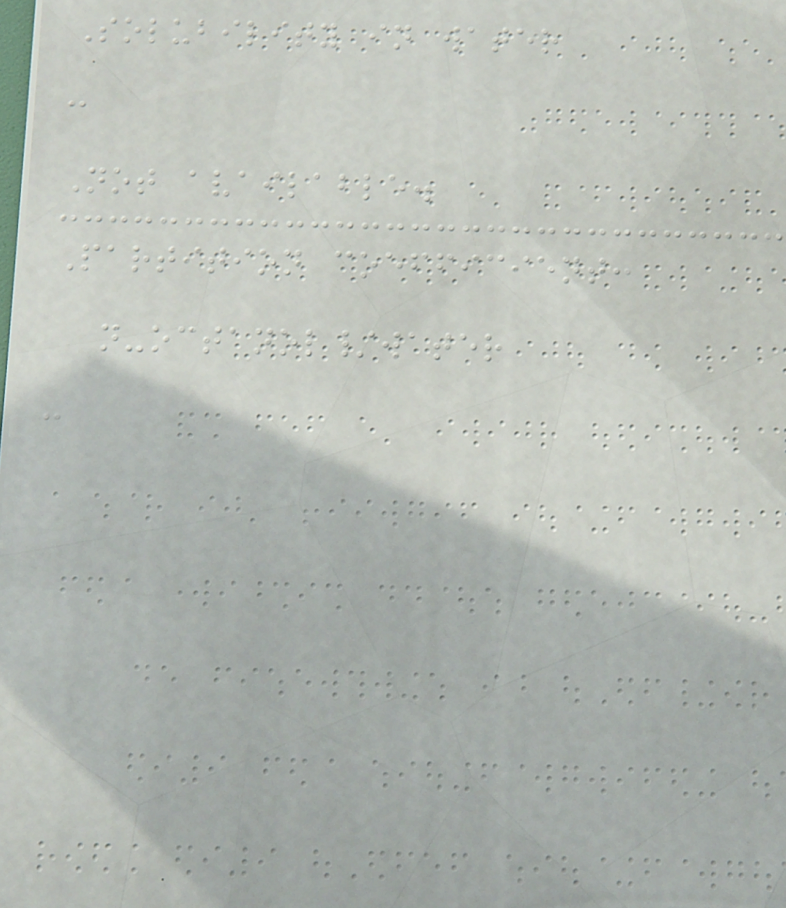Solubility in water
:
Not available.
Partition coefficient:
n-octanol/water
:
